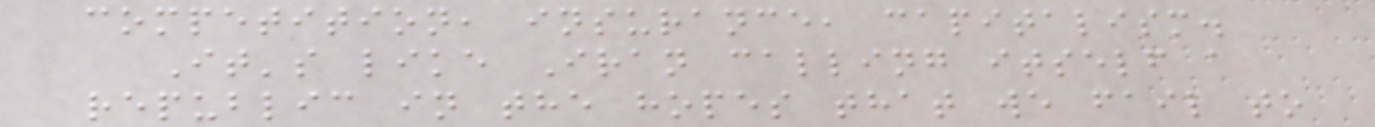competition, insurance, capitalism.
It's like Iran calling itself a
republic in the hopes that we fail to
